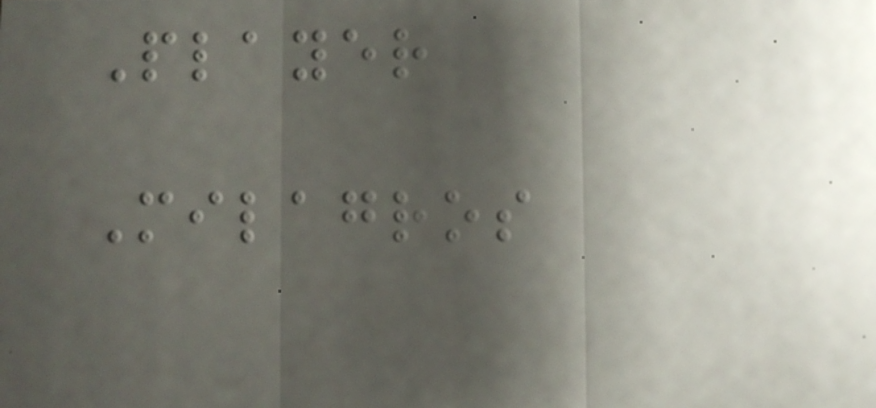Player
Milagros
